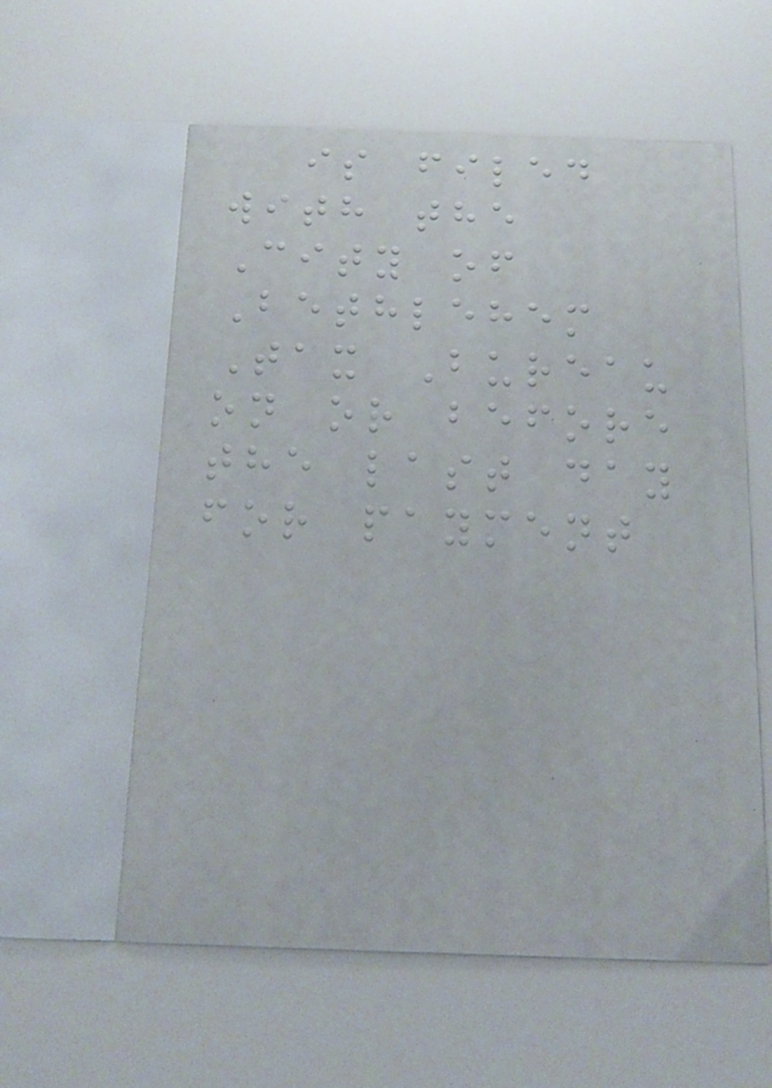is filed
with the
City of
Bethlehem
Tax Bureau
on or before
the last day
for payment
